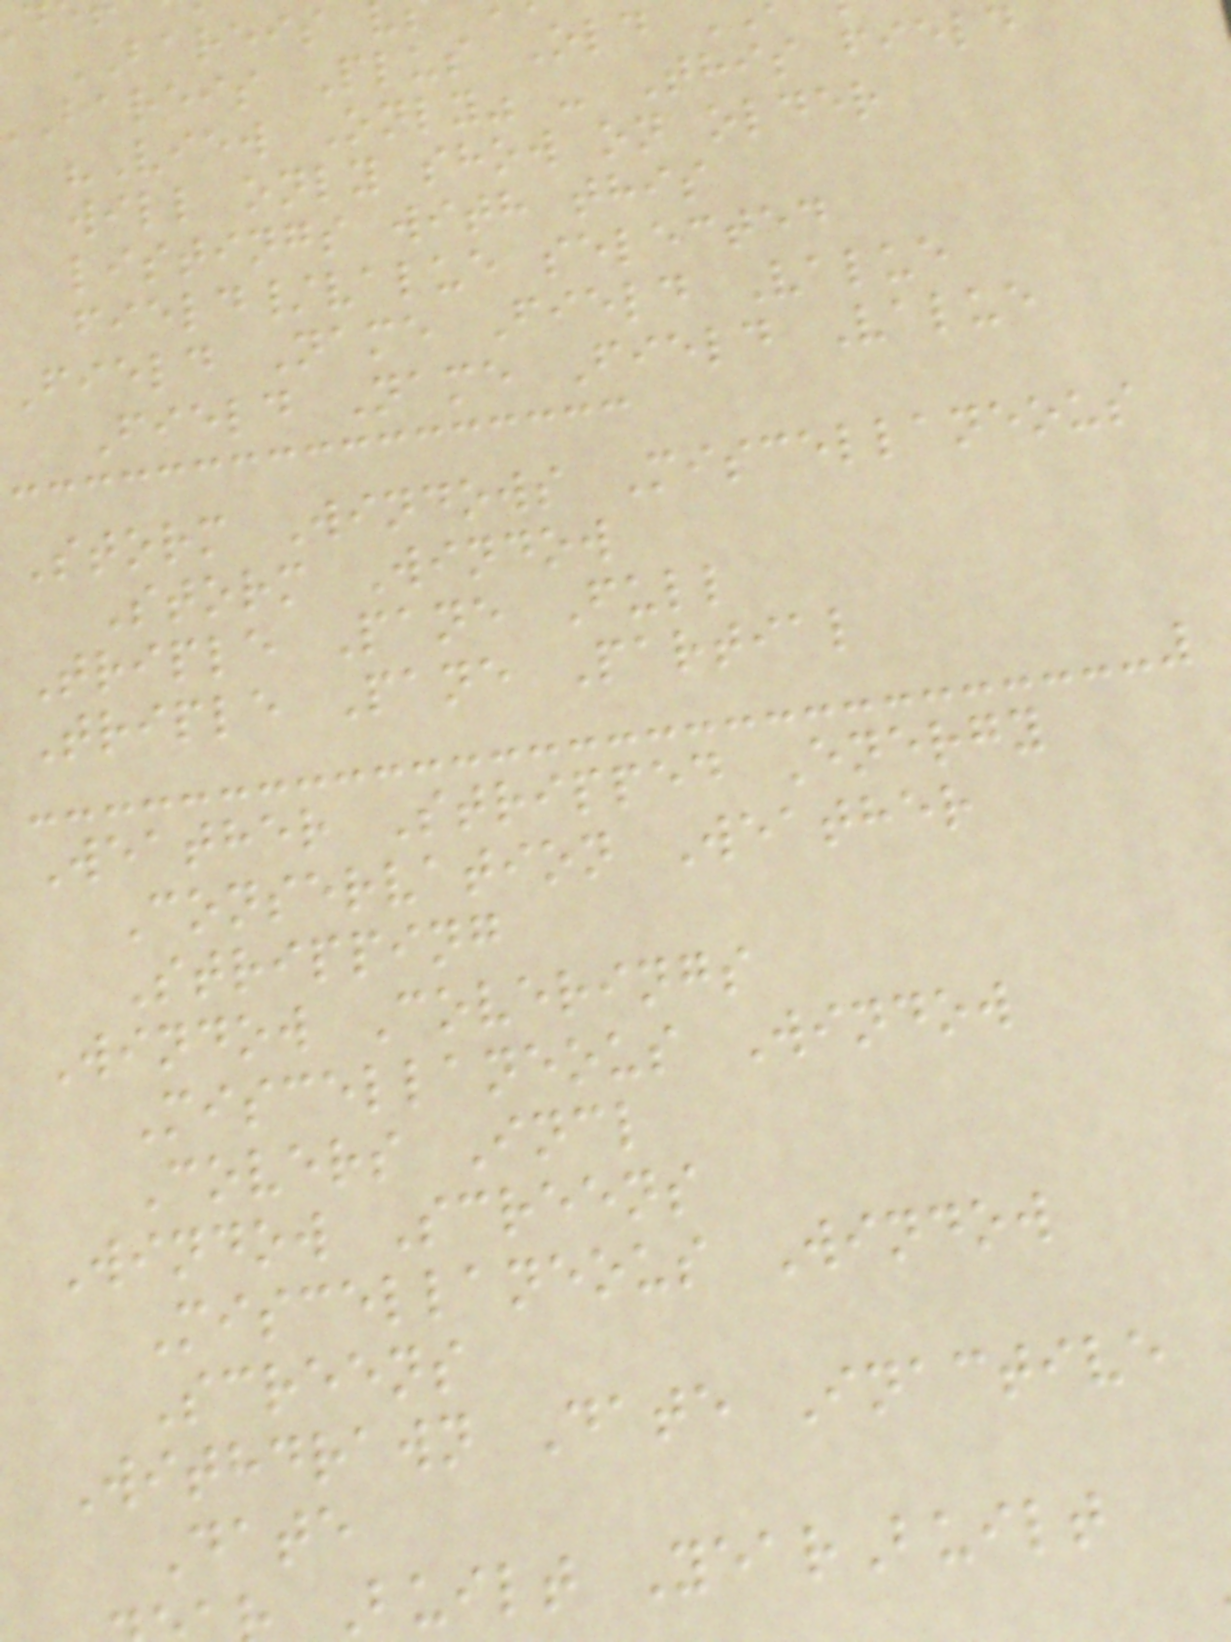BAREIS
bareis Plus Old
"View Only" - This field
will only show on older
listings with this
field/value selected
Field Name Field Value
Field Name Field Value
Storm Windows Miscellaneous
Storm Window
Triple Pane Full
Triple Pane Partial
Weather Stripped Energy
Conservation Weather
Stripping
Window Coverings
Miscellaneous Window
Covers Incl
Window Screens
Miscellaneous Window
Screens
Withdrawn Date Inactive
Date
Built YearBuilt
